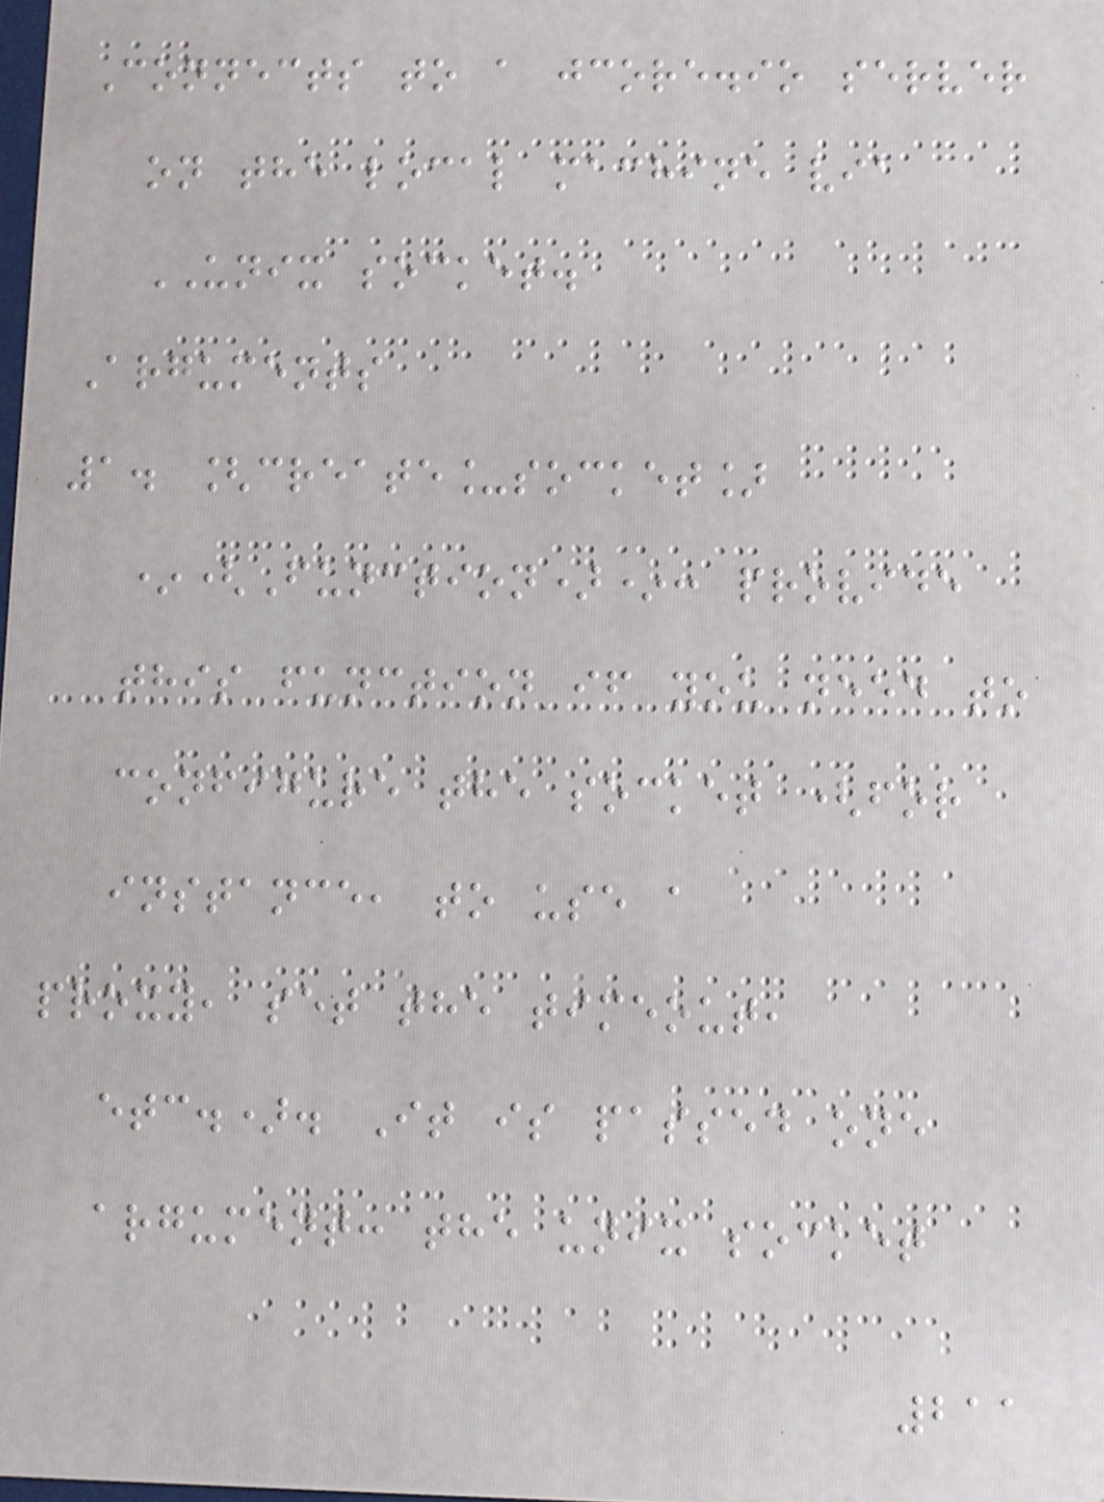Connects to a jcore.io server
on the local machine via
UNIX socket.
Arguments
1. [create_socket]
*(Function)*: provide
this function if you need to
configure the socket (for
instance, to use a
proxy, set the timeout,
etc.). It is passed one
argument: the unix socket
211
